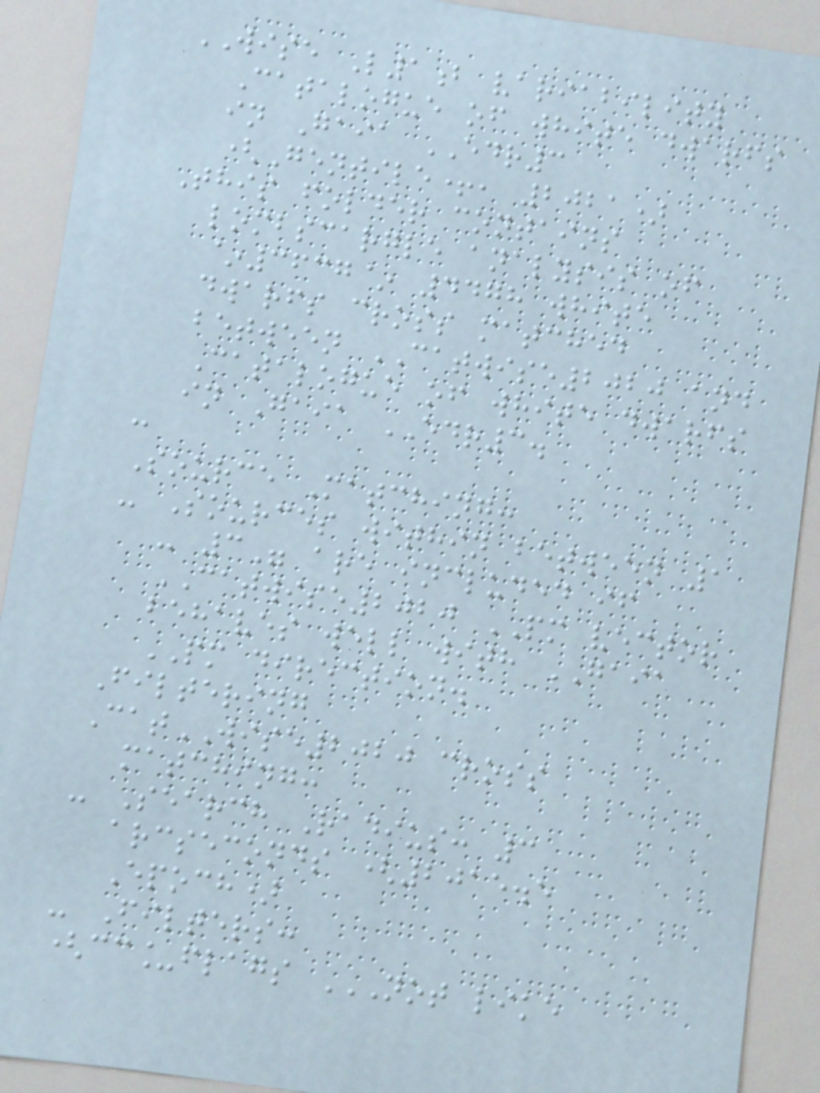WISE L1b variability
Catalogue of white dwarfs
in Gaia EDR3
(Gentile+, 2021)
This folder contains
lombscargle analysis of
~3637~ 4478 white
dwarfs cross matched
between CATWISE2020 and
Catalogue of white dwarfs
in Gaia EDR3.
:
Source Matching:
- Sources within between 1
- 3" are included if
CATWISE2020 PM vector
behaves well with GAIA
PM direction.
Filtering
CatWISE2020 cross
matching:
- Search Radius: 3
arcseconds (2015.5
Epoch)
- Filters:
(cc_flags NOT LIKE
